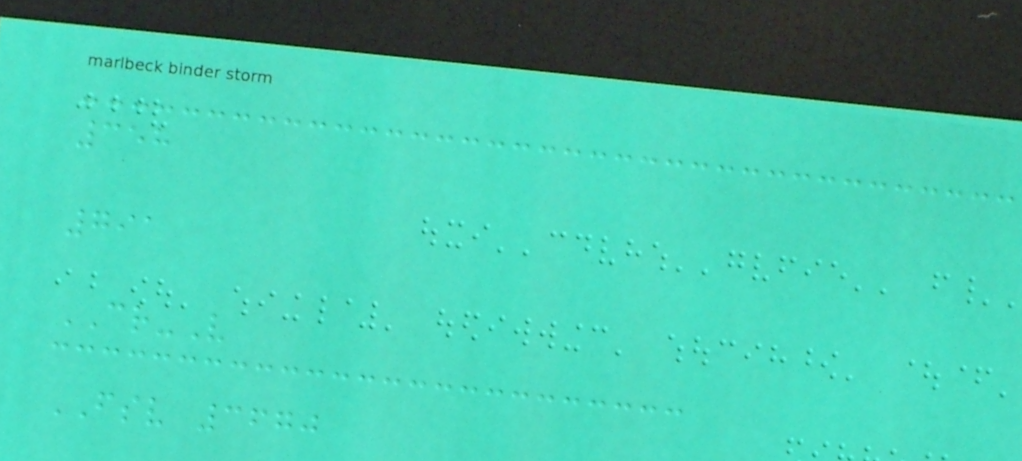358
791
CR-V
FSV 3670
